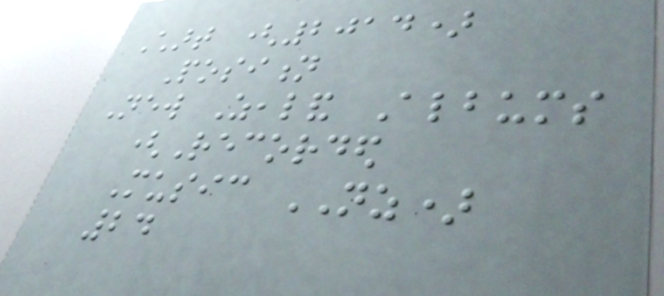Chart (2014)
Position
New Zealand Albums
(Recorded
Music NZ)
24
